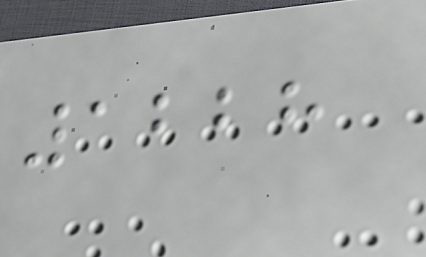1228
